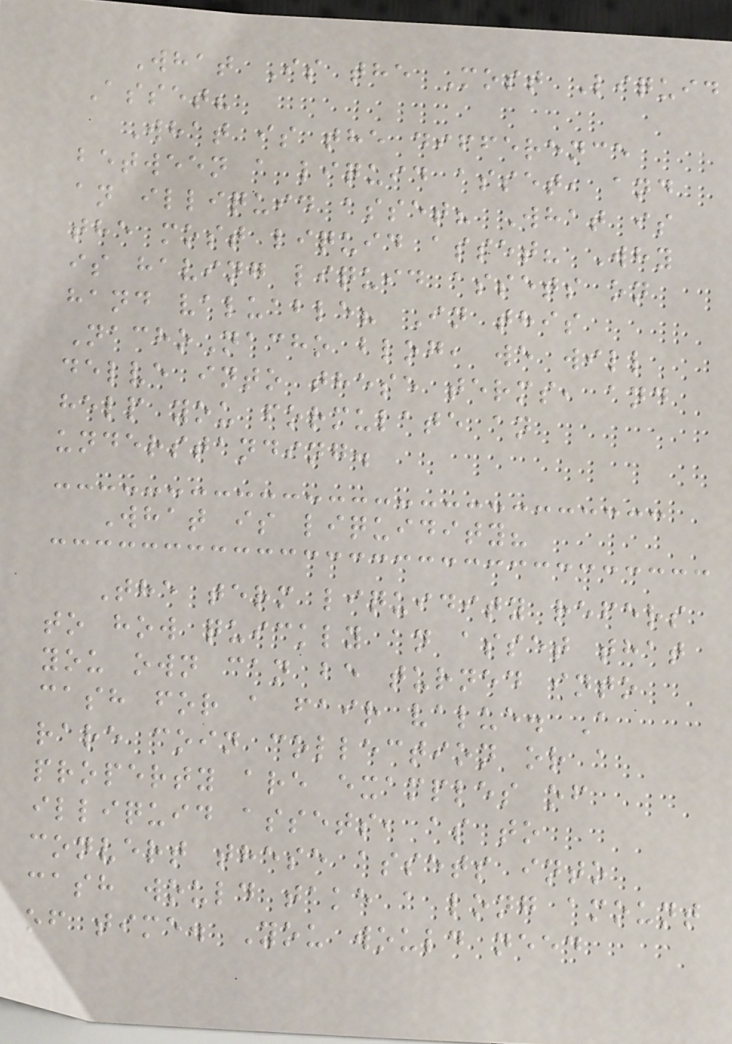What Is the Most Liquid
Asset?
What is the difference
between a liquid asset, and
an illiquid asset? What is
the most liquid asset? Why
is having liquid assets on
hand valuable? In this
NachoNacho blog, we will
delve into these terms, and
help you formulate an
understanding.
What is liquidity?
The term liquidity refers
to how quickly an asset that
you own can be turned into
cash for a fair value. A
rare coin collection or a
property are examples of
illiquid assets, as to
convert these assets into
cash would take a long amount
of time. You would need
